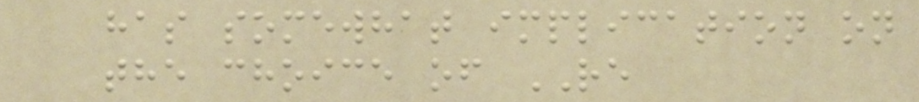has somewhat implication on
the choice of RE
